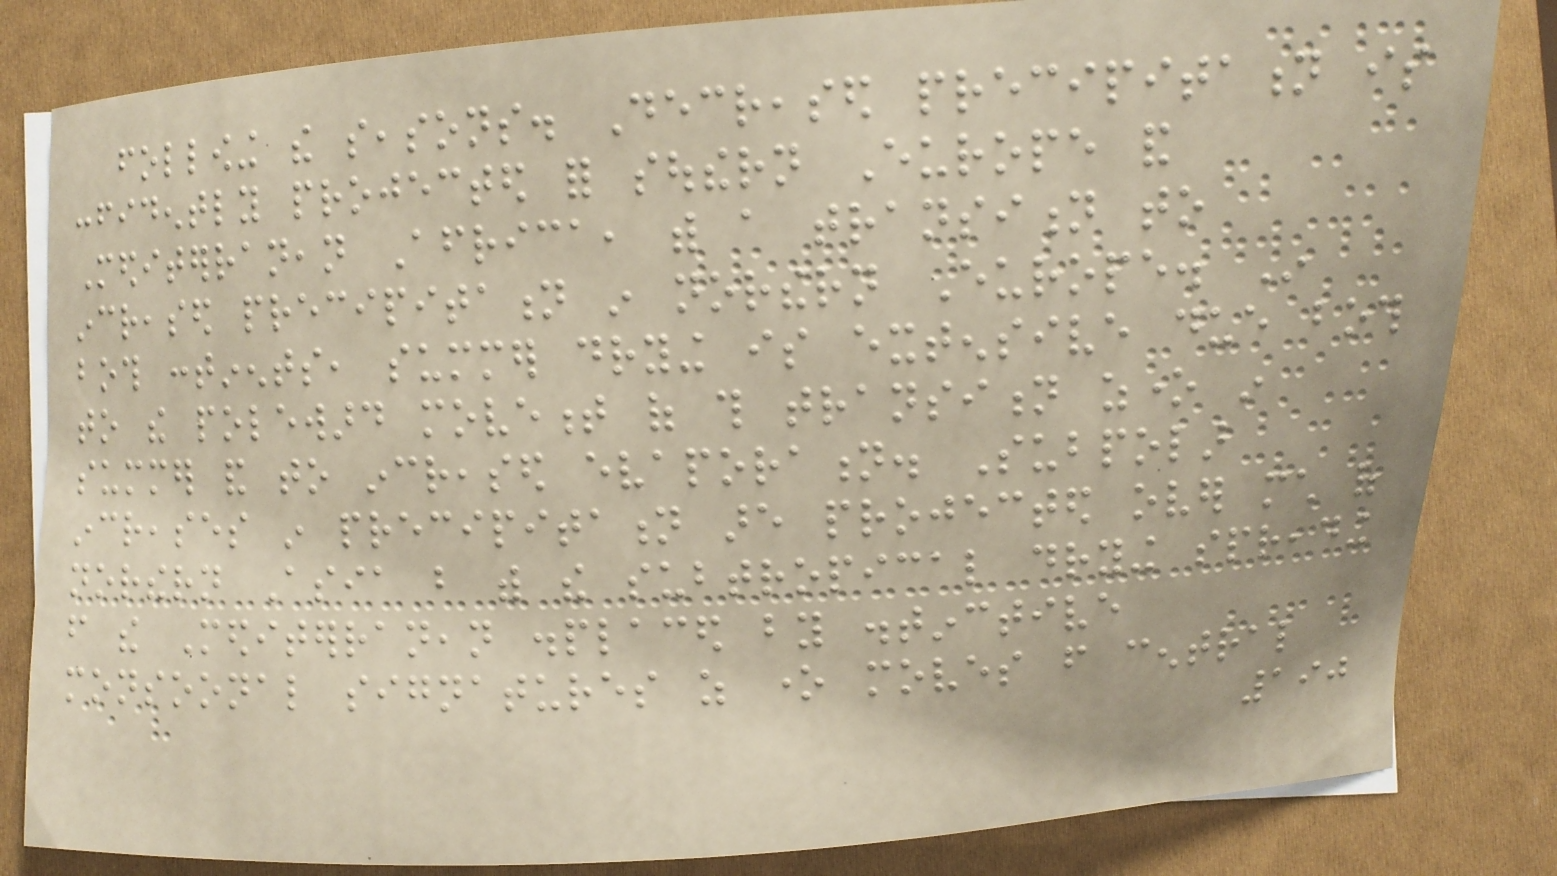following the seasons. Decreased precipitation is
confidently projected for southern Europe and
Mediterranean Africa, with a transition to
increased precipitation in northern Europe. In
both continents, summer drying is extensive due both
to the poleward movement of this transition zone in
summer and to increased evaporation. Subpolar
increases in precipitation are projected over much of
northern Asia but with the subtropical drying spreading
from the Mediterranean displaced by distinctive
monsoonal signatures as one moves from central
190
